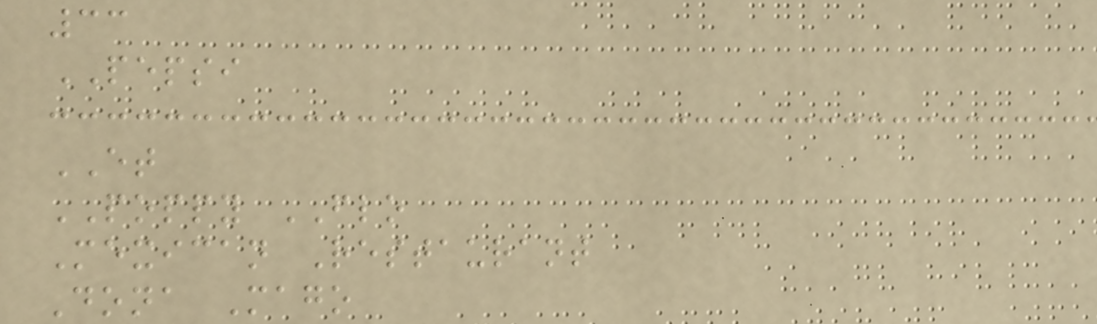33
PEPSI
ET
POPPY FLO
Mexican Restaurant
Dona Mago
